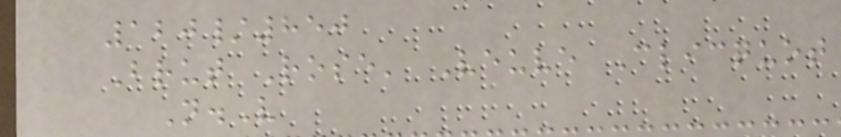120/850
Brut Rose' Veuve Clicquot
N.V
